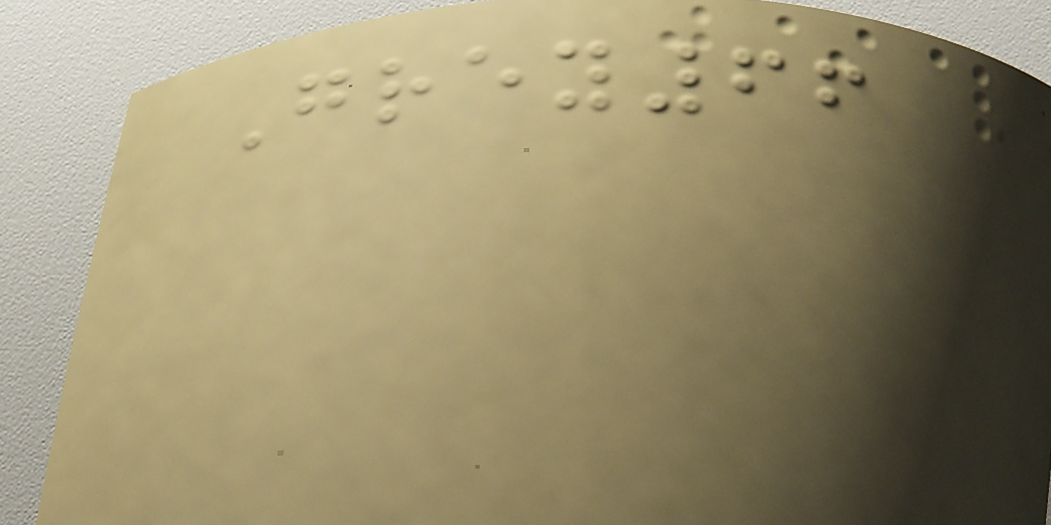Grey66
